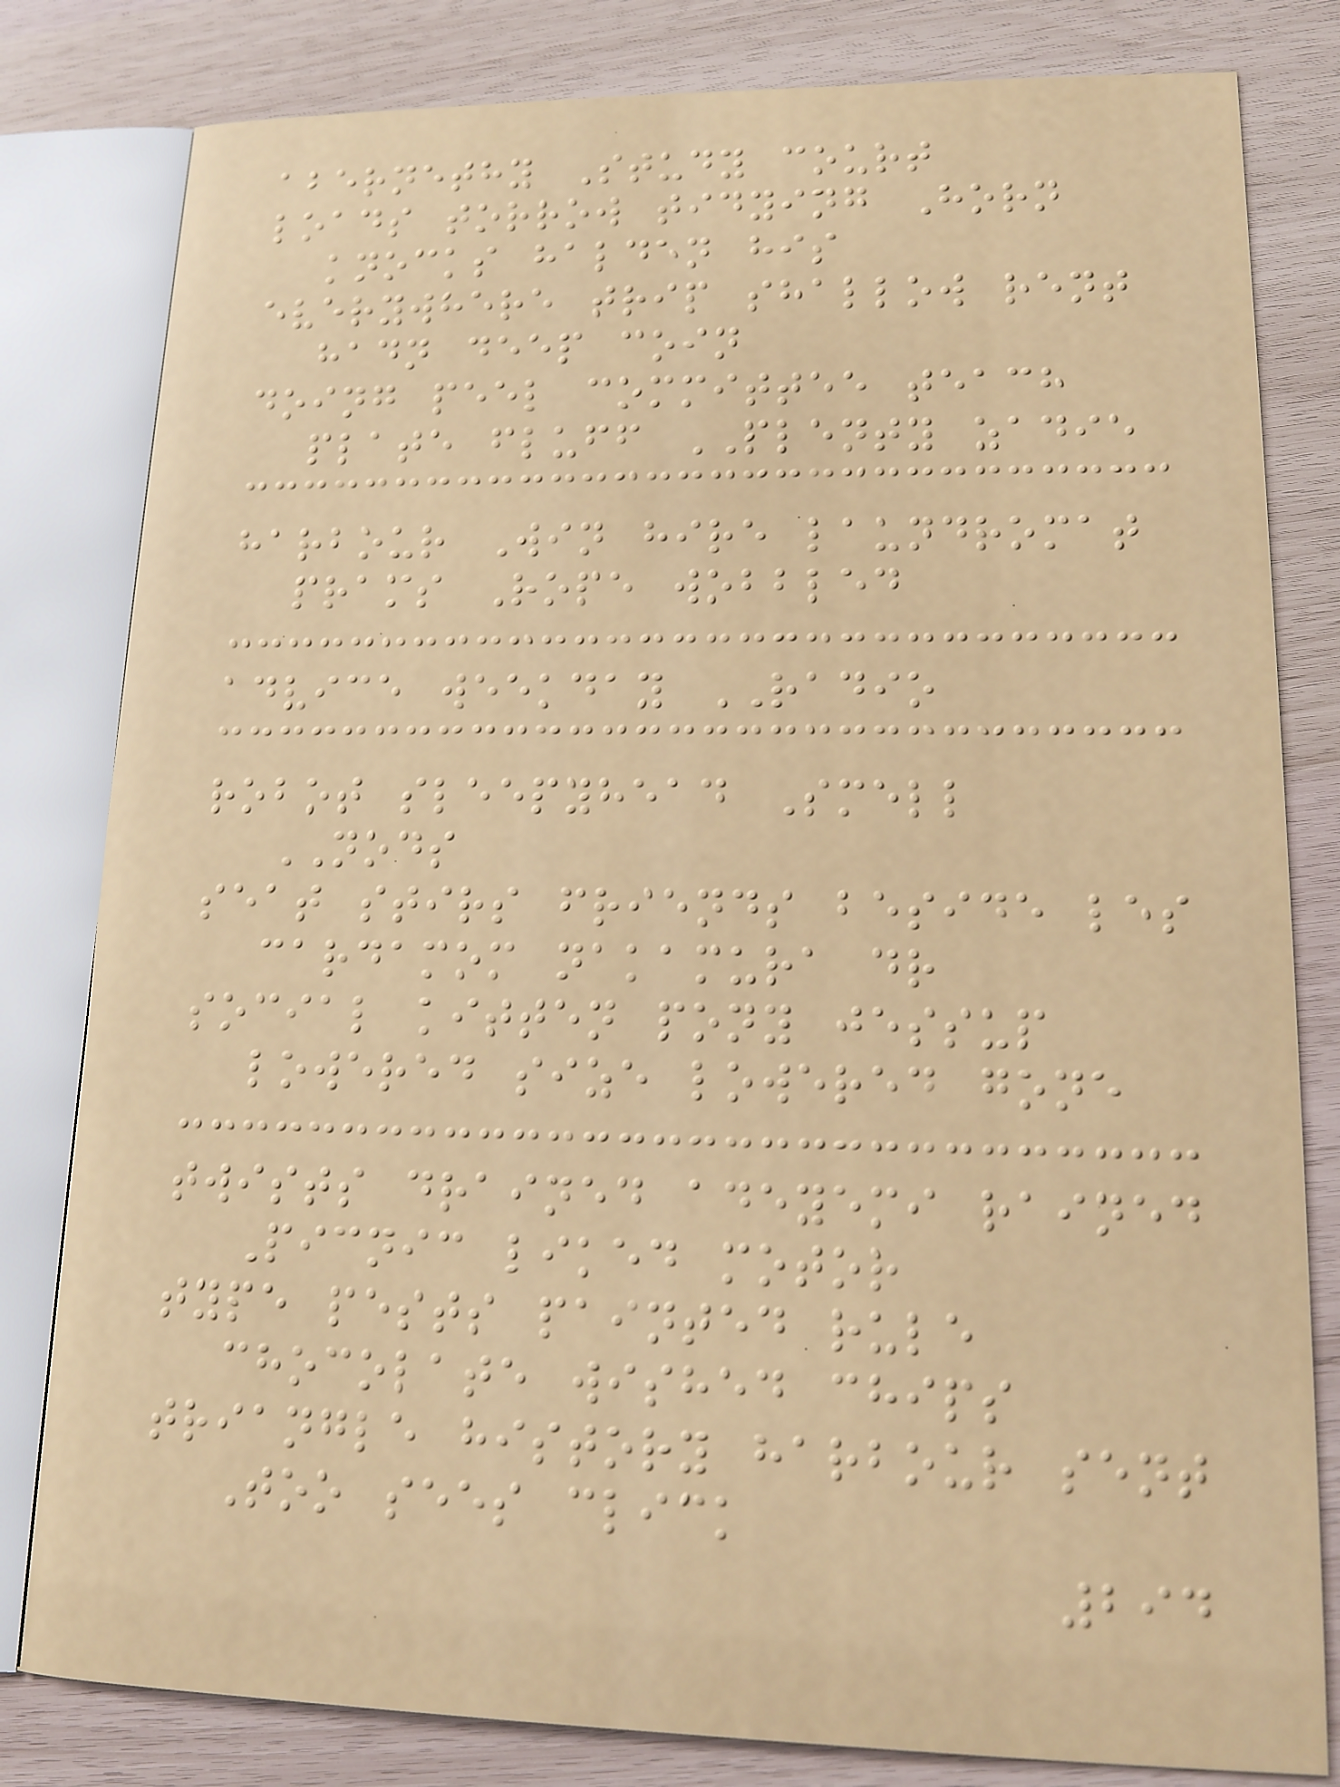abernethy Study court
loads torrow tidying Horn
knocks halden his
everywhere trip shallow rent
hadn deep coin
doing peel committee teach
plate fluff PLENTY zadie
harbour Win hire laundromat
prams Rope wobbled
advice weekday RADIO
robot sleepyhead Smell
NODS
seat stirs friends beside les
cardamom nakamura dr
social kitten pony jessup
lowered size lowered gone
twists drained adeyemi rained
Picnic liked motor
type pests painted rule
chocolate wished chips
triangle history harbour sent
Too sees click
294
